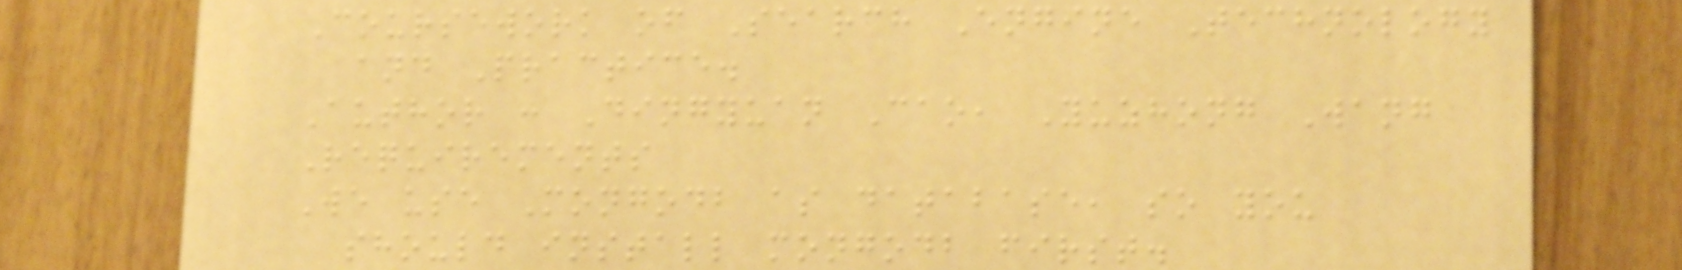Coursework of Search Engine Technology
and Practice.
Author : Dingyuan Cao, Yuzhong Wang
Requirements
We use Mongodb as database, so you
should install mongodb first.
